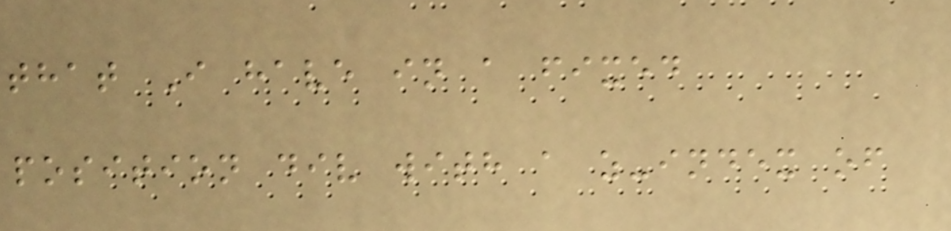that I have in a fixed
position div with a z-index of
